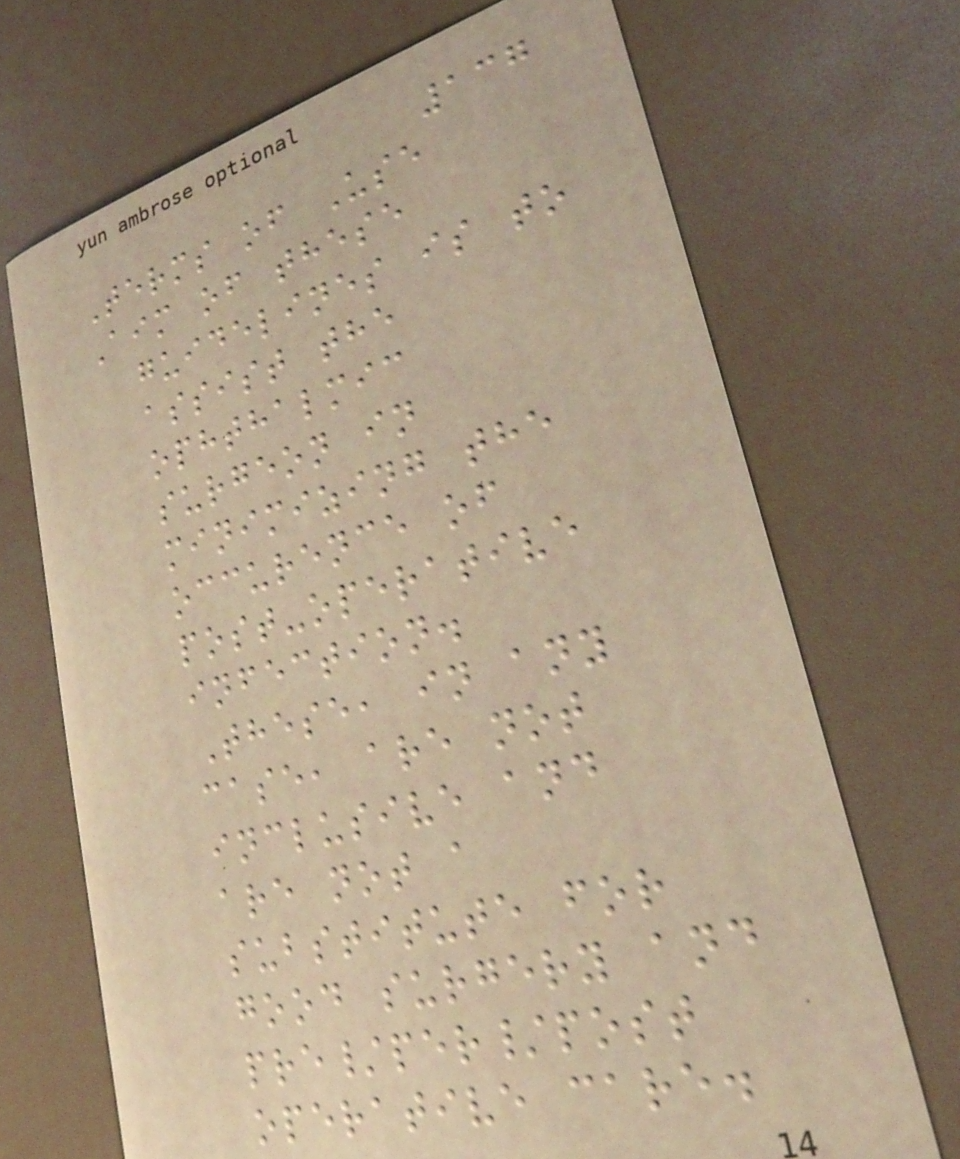137
Terms of Use
Aim of these
guidelines is to
assist the
ophthalmic
surgeon in
minimizing the
occurence of
post-operative
infection.
These, in any
case, are not
inclusive and
are not a
substitute for
good surgery and
pre/per/post
operative care.
